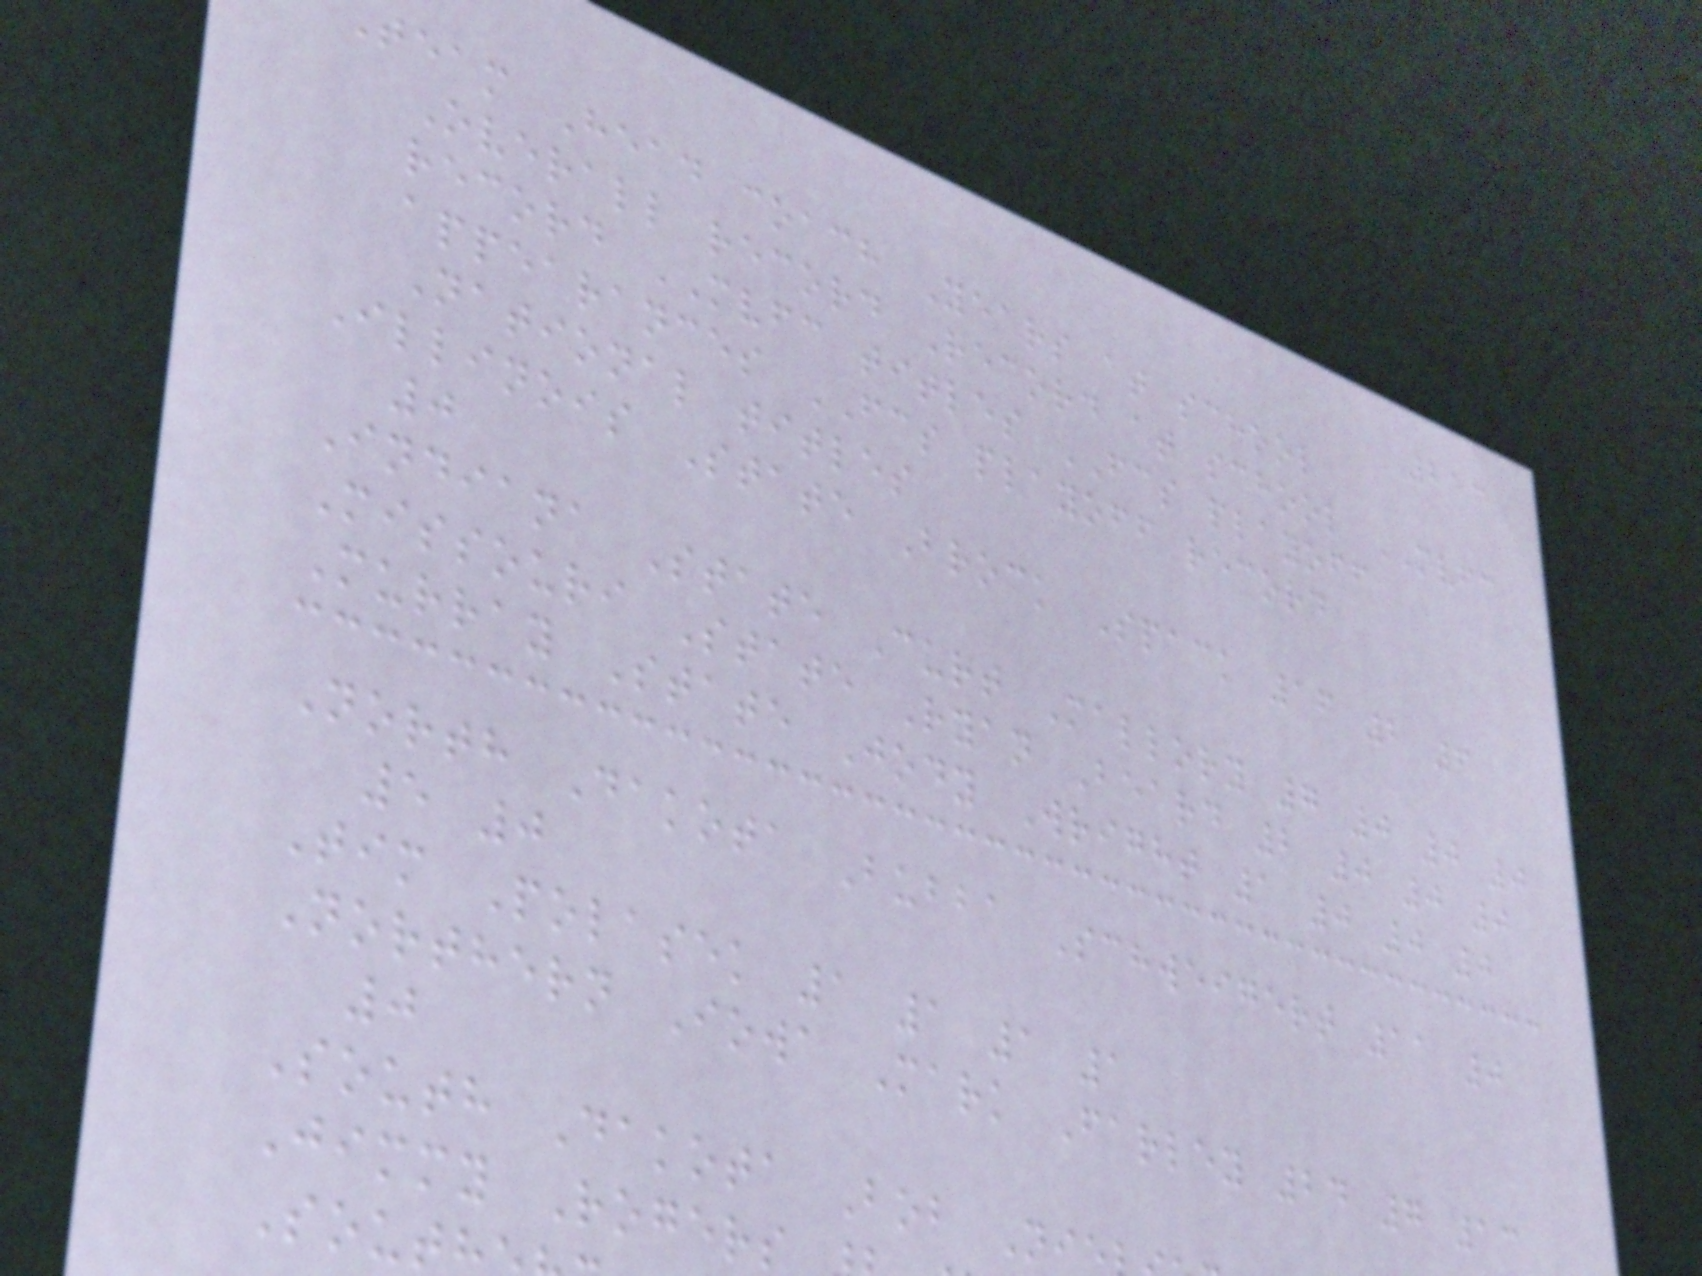213
team Head coach Years at school
Overall record Record at school MVFC
record MVFC titles FCS playoff
appearances FCS playoff record
National titles
Illinois State Brock Spack 16 2 6
0
Indiana State Curt Mallory 7 0 0 0
Missouri State Ryan Beard 2 0 0 0
Murray State Jody Wright 1 0 0 0
North Dakota Bubba Schweigert 11 0
5 0
Tim Polasek 1 1 1 1
Northern Iowa Mark Farley 24 7 13
0
South Dakota Bob Ni
Jimmy Rogers
